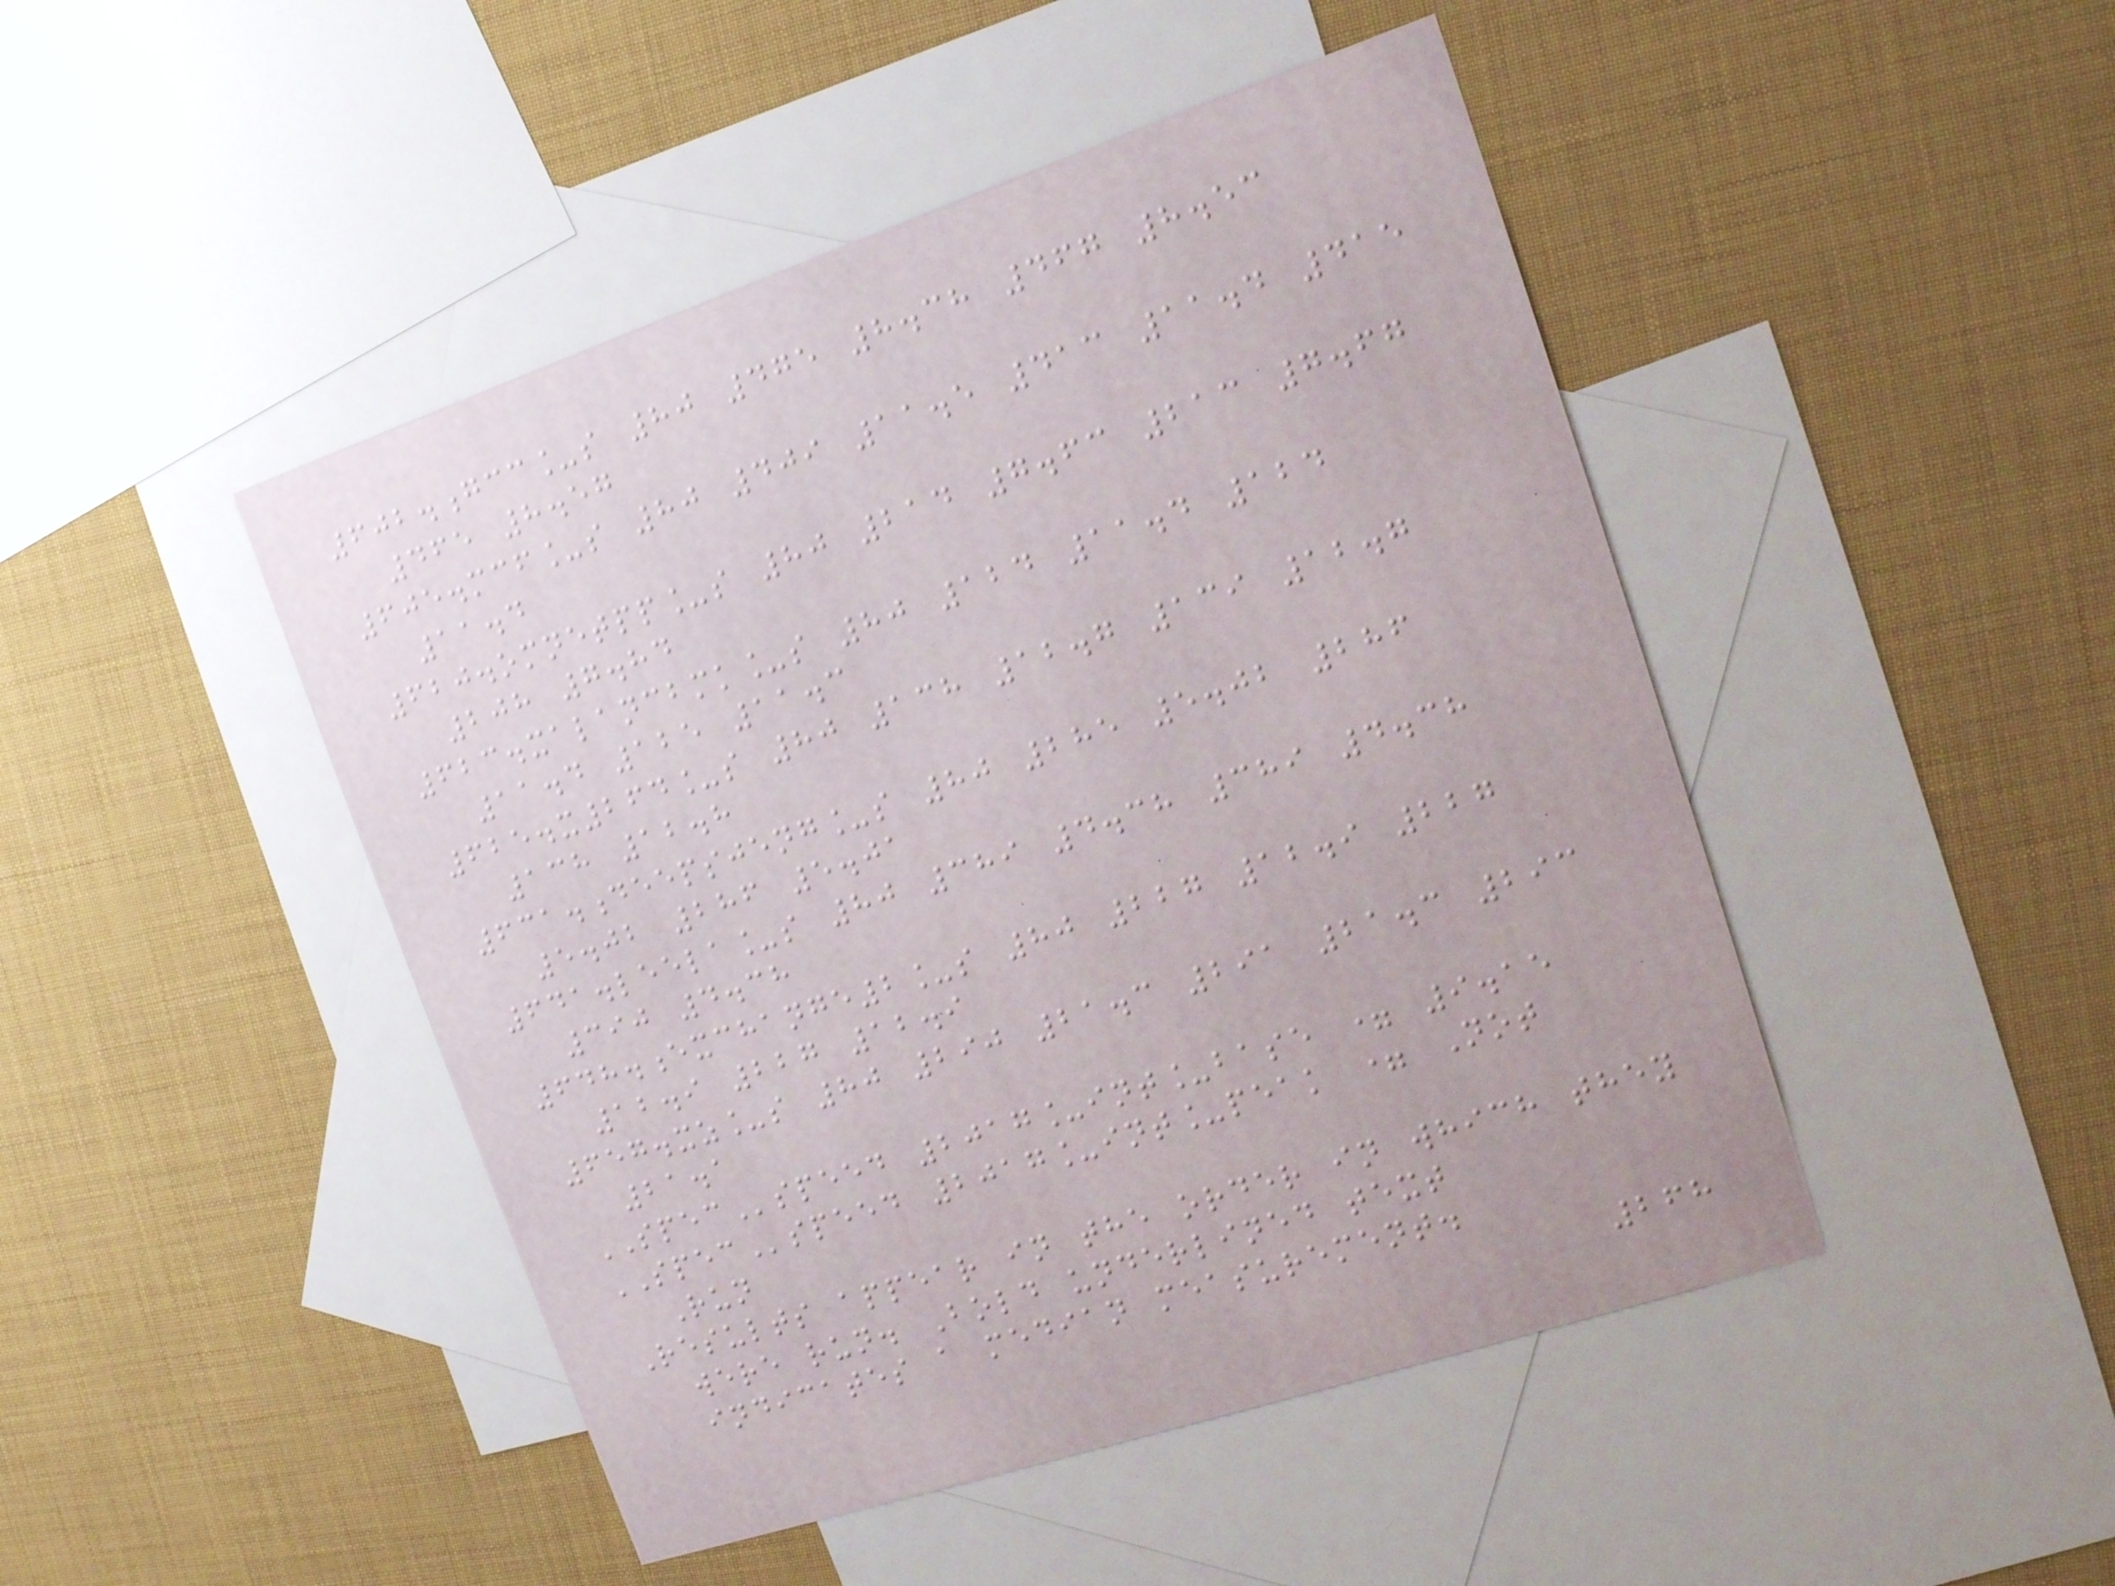602.gcc_s 80 475 8.38 467 8.53
465 8.57
605.mcf_s 80 409 11.5 413 11.4 415
11.4
620.omnetpp_s 80 214 7.63 213 7.67
208 7.84
623.xalancbmk_s 80 124 11.4 124
11.4 125 11.3
625.x264_s 80 138 12.7 139 12.7
138 12.8
631.deepsjeng_s 80 285 5.02 286
5.02 286 5.01
641.leela_s 80 389 4.38 389 4.38
390 4.38
648.exchange2_s 80 227 12.9 227
12.9 227 12.9
657.xz_s 80 290 21.3 291 21.3 293
21.1
SPECspeed 2017_int_base = 9.15
SPECspeed 2017_int_peak = Not
Run
Results appear in the order in which they
were run. Bold underlined text
indicates a median measurement.
268
